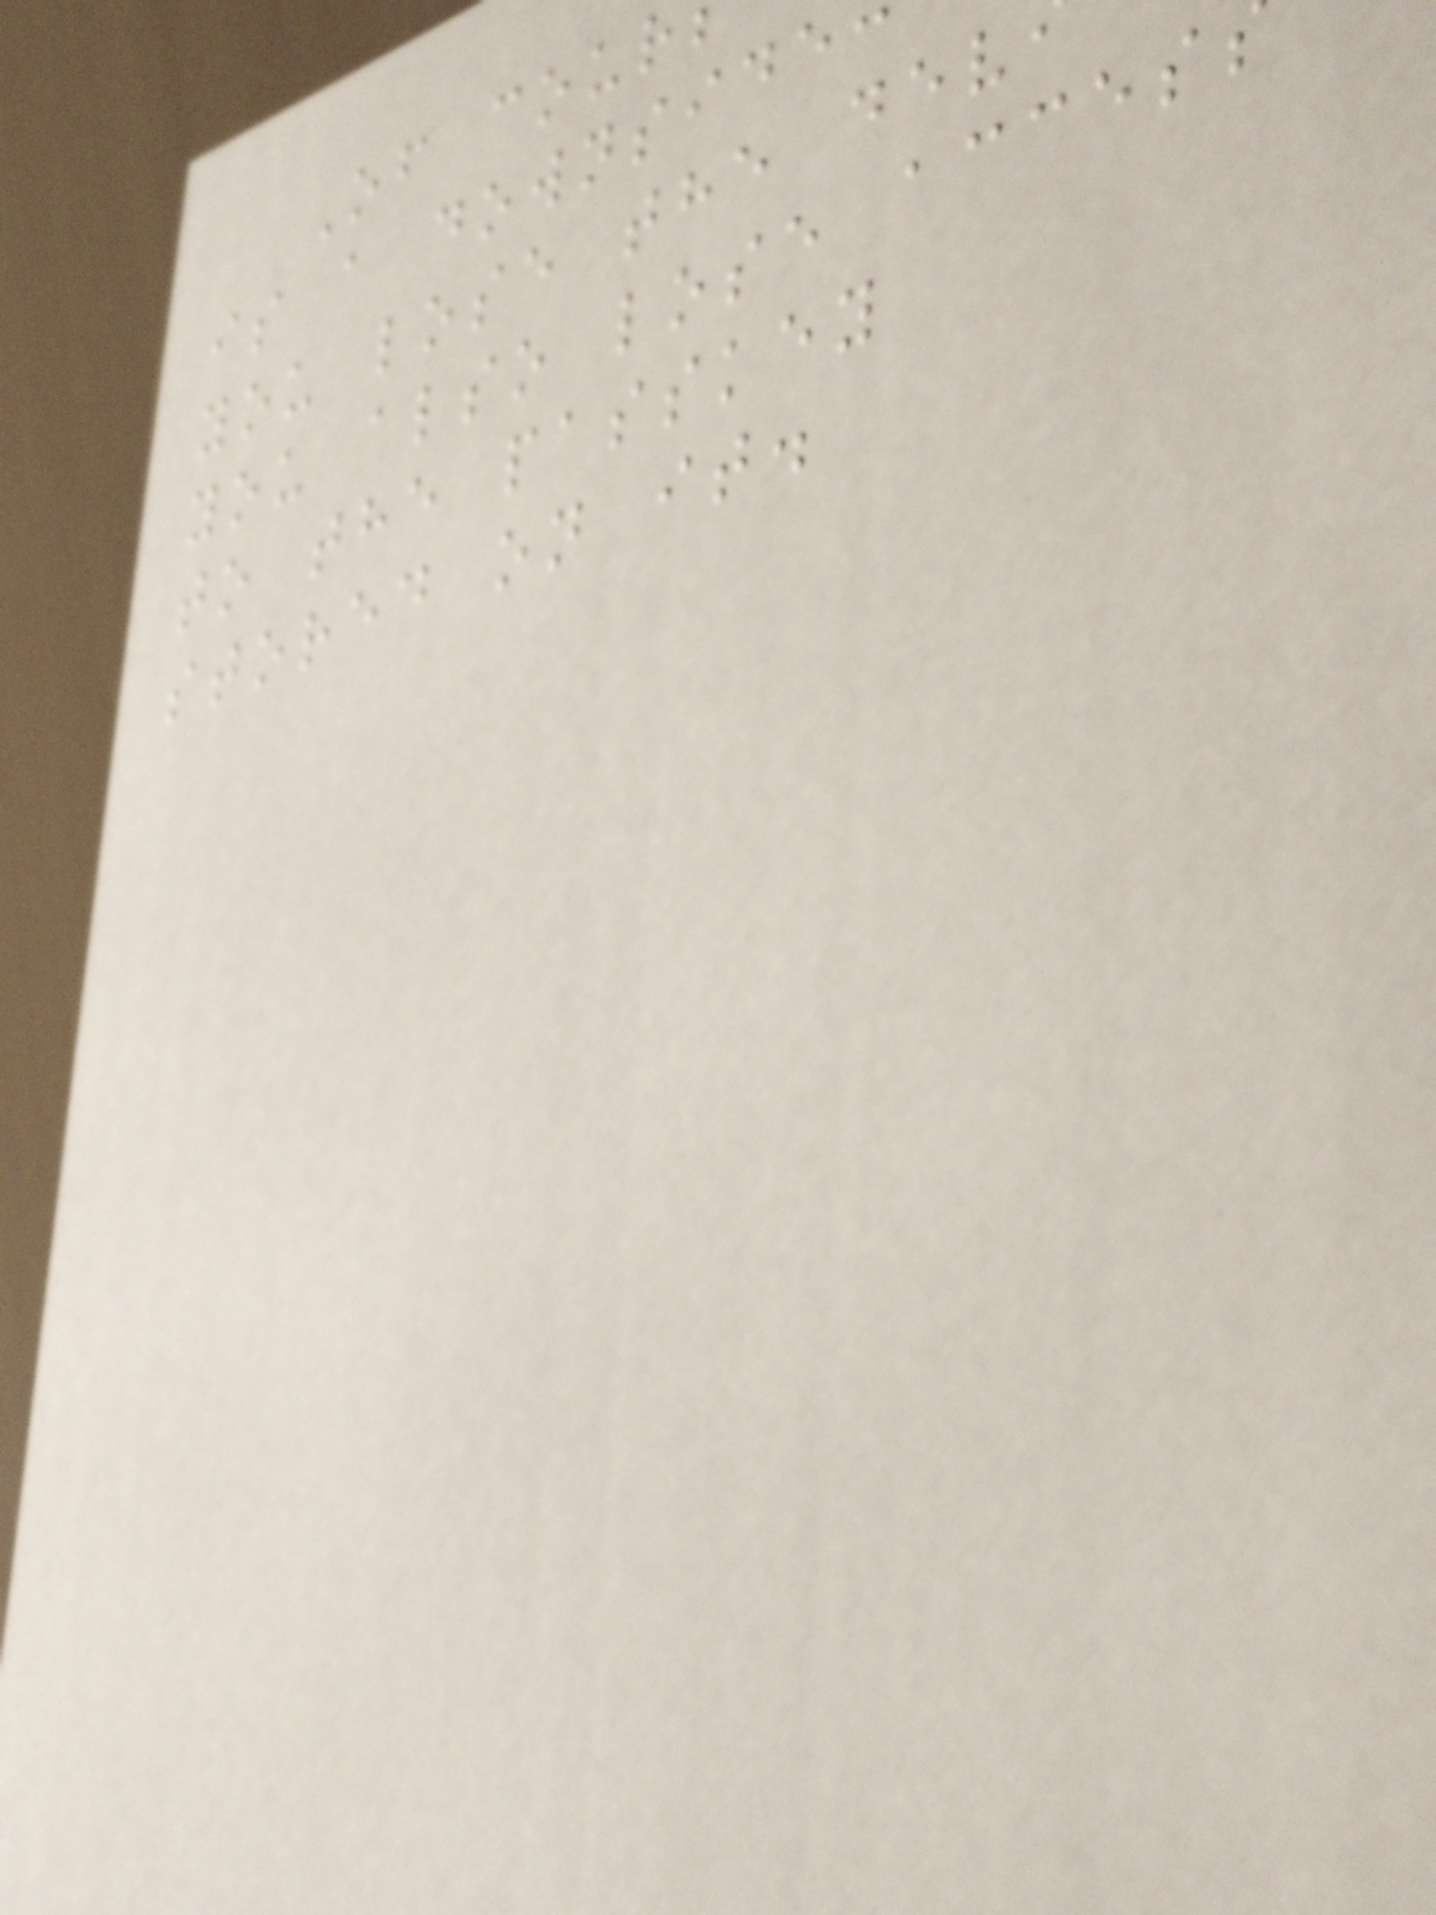Of cour
is a downside
you lose the dev
you also lose acces
to the passkey
stored on it.
